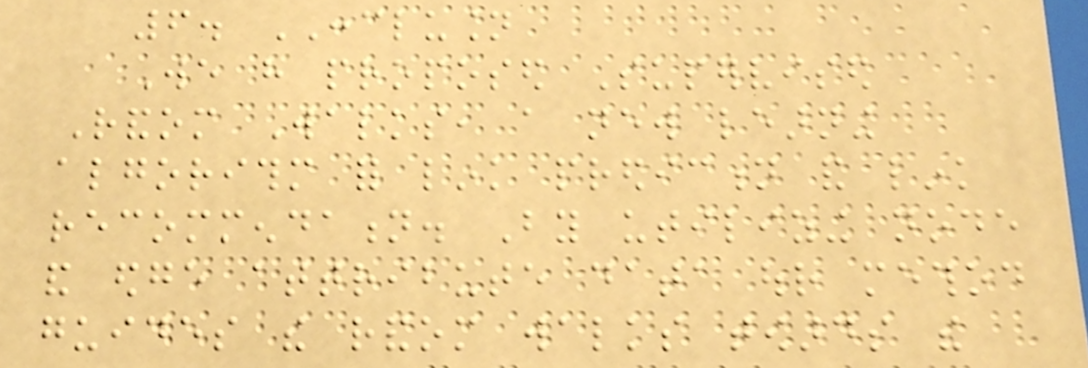6. CONCLUSION
We have proposed Supervised
Random Walks, a new learning
algorithm for link prediction and link
recommendation. By utilizing node
and edge attribute data our method
guides the random walks towards the
